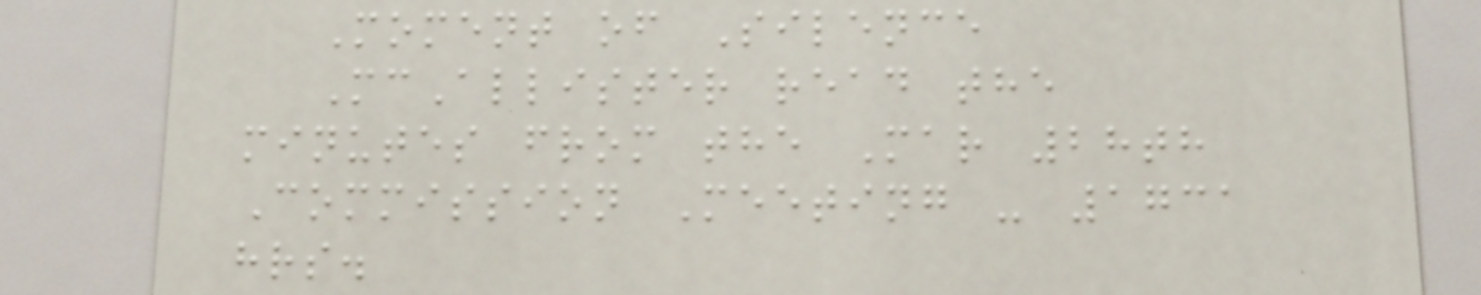Moment of Silence
McAllister read the
minutes from the Mar 28th
Commission Meeting - 1731
hrs.
